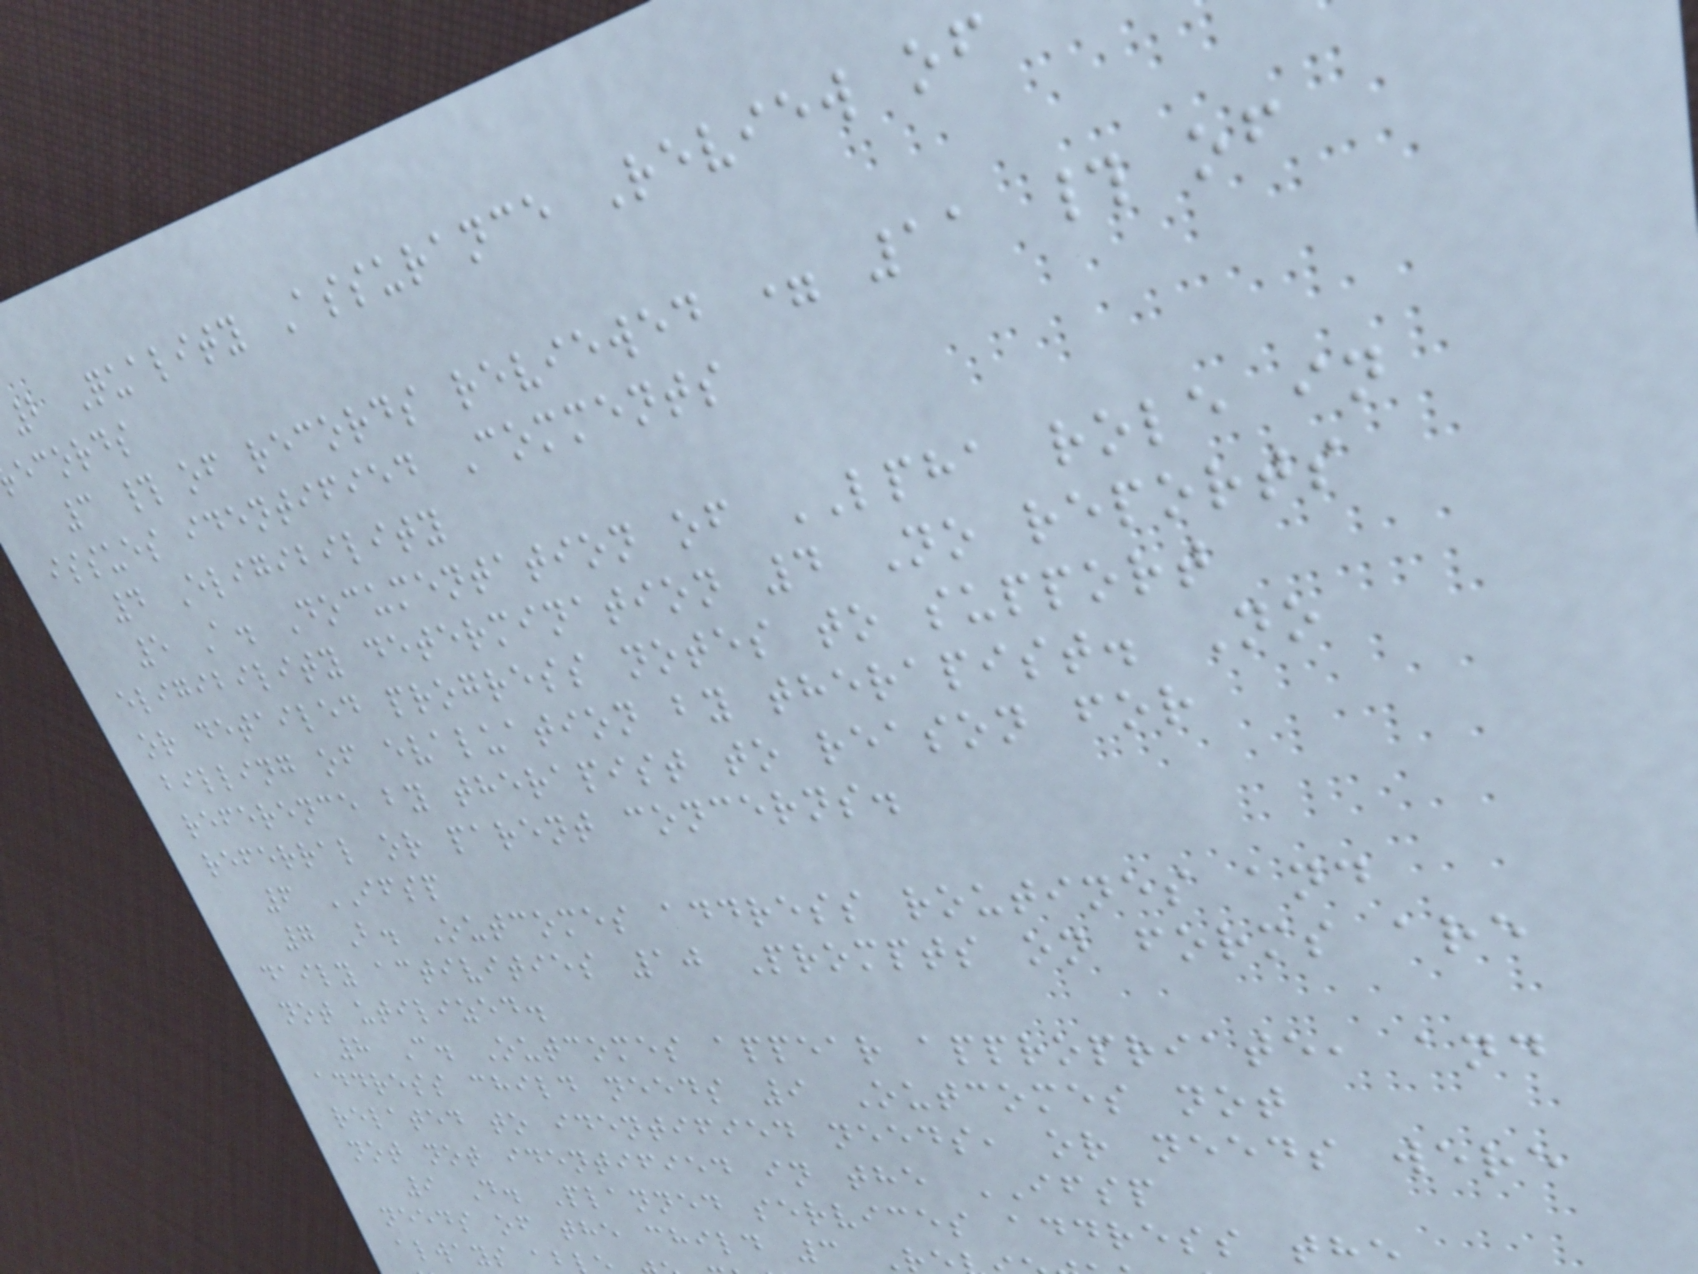2 Quality Assurance Review of
ecords
3 # of records reviewed = 11 # of
issues identified Comments
4 Eligibility
5 A. Documentation of LPHA role in
eligibility determination 4 No reports
or detailed progress notes to support
billing of evaluation by therapist. No
reference by therapist to reason for
referral or parent concerns.
6 IFSP
7 B. Outcomes address routines and
daily activities 10 Prompts on forms are
not utilized.
8 C. Outcomes appear appropriate, and
address child needs 9 Outcomes not
related to identified needs, or needs were
not not identified in the IFSP
9 D. Planned services address the
needs of the child 3
